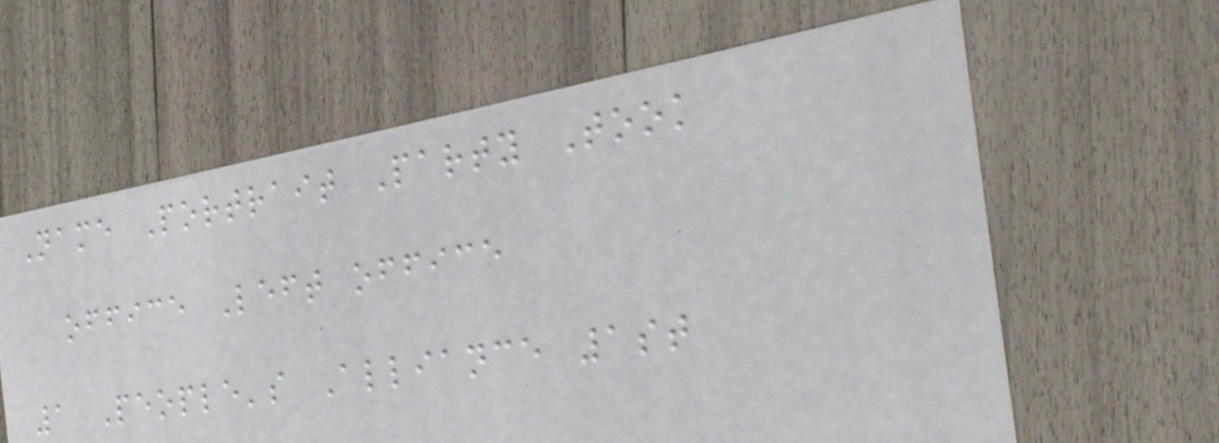Name Portrait Party Took
office Left office
1 People's Alliance 1st
